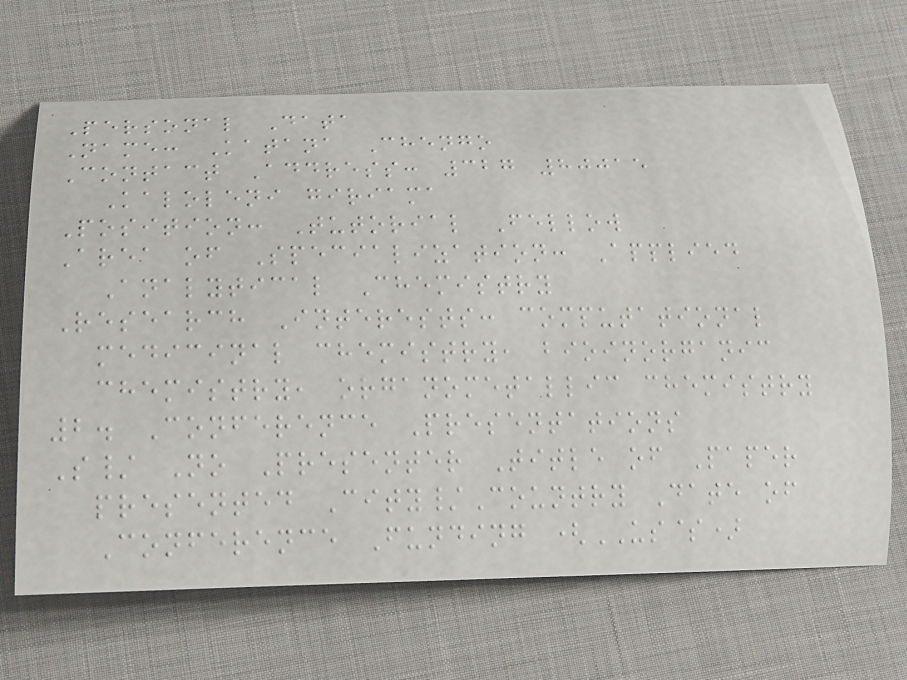Personal Data
Name: Katana Chengo
Contact Address: 327 80015
Kaloleni giriama
Position: Tutorial Fellow
Area of Specialization: Applied
Analytical Chemistry
Research Interests: computational
medicinal chemistry, bioinorganic
chemistry, organometallic chemistry
2. Conference Presentations
S/ No Presenter Title of Paper
presented City/Country Date of
Conference Funding (US$)
